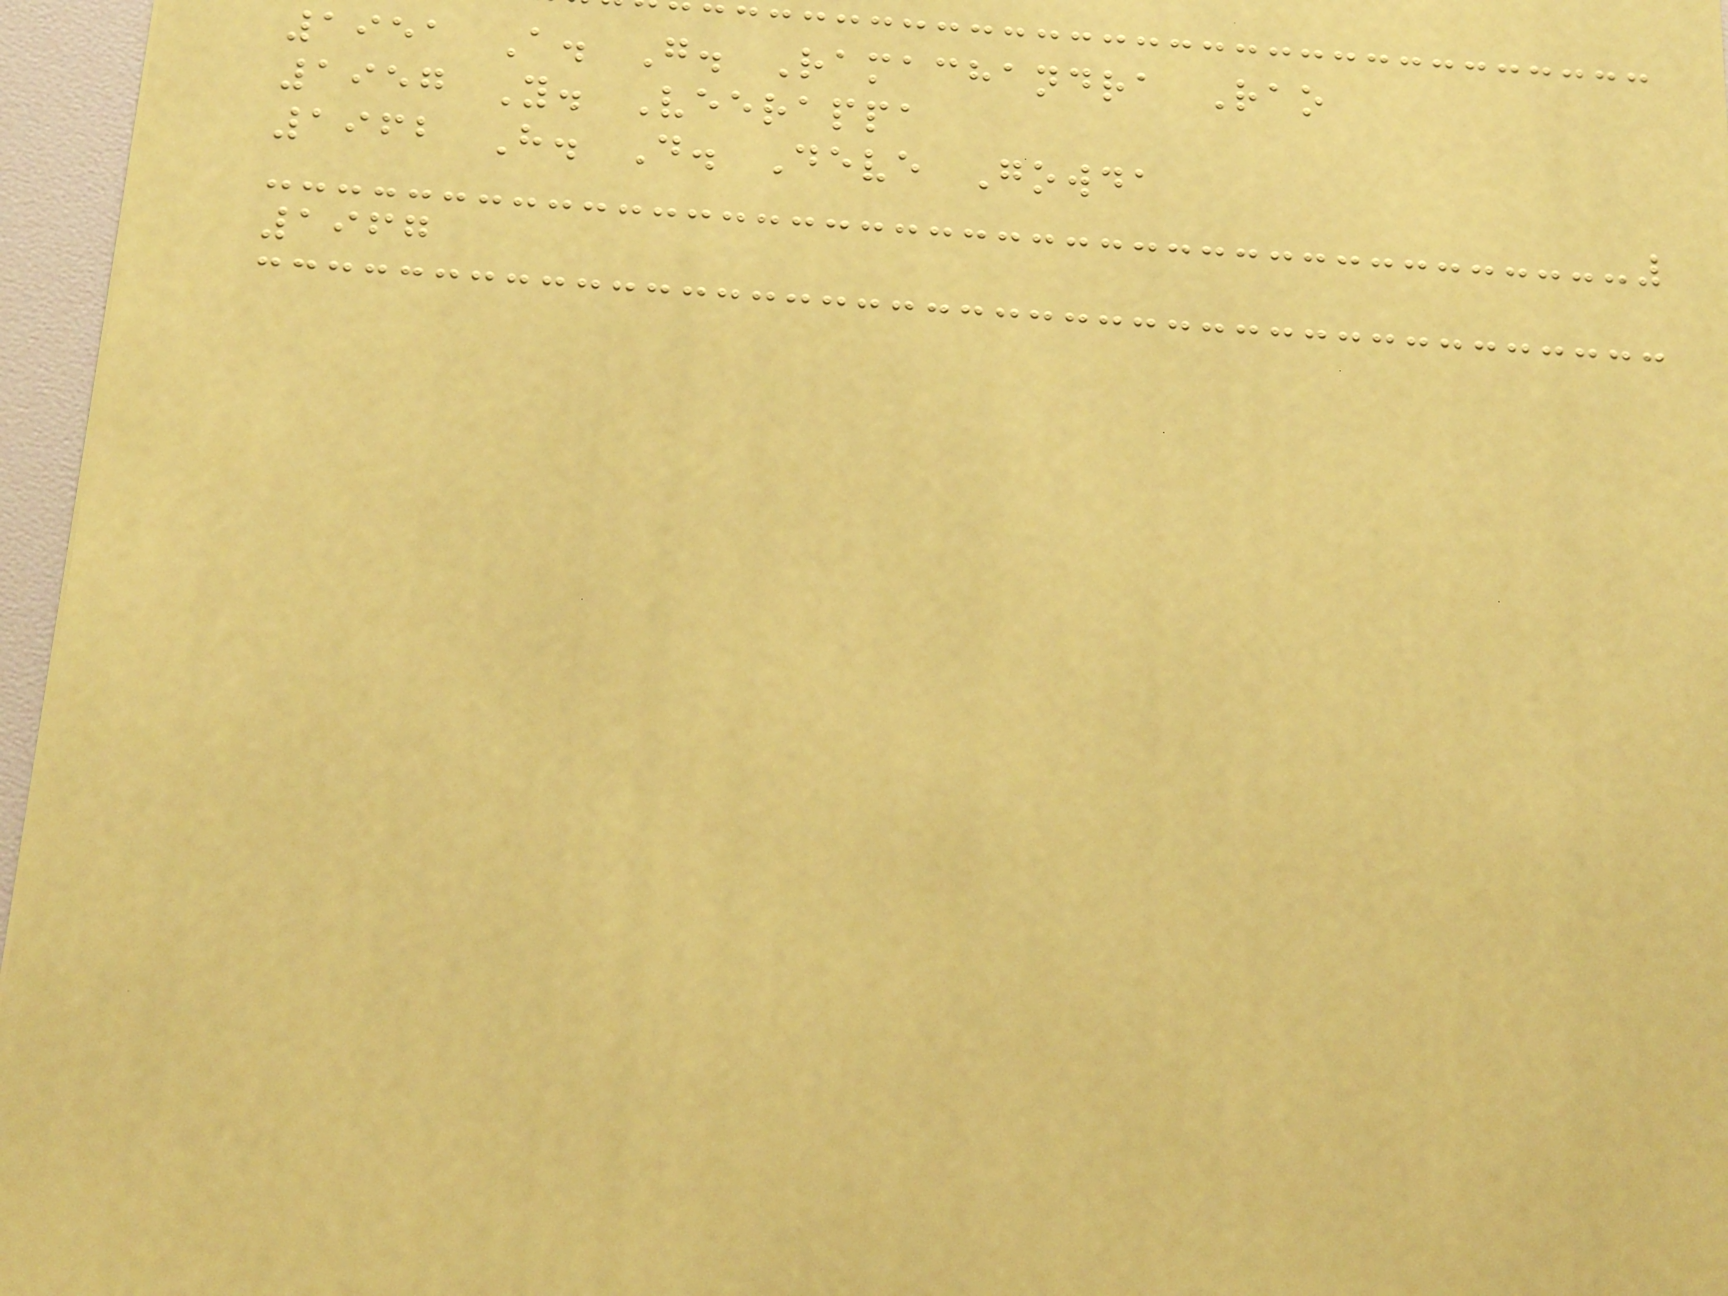1951 A. G. Ramachandra Rao
1957 Y. Veerappa
1962 H. D. Deve Gowda
1967
